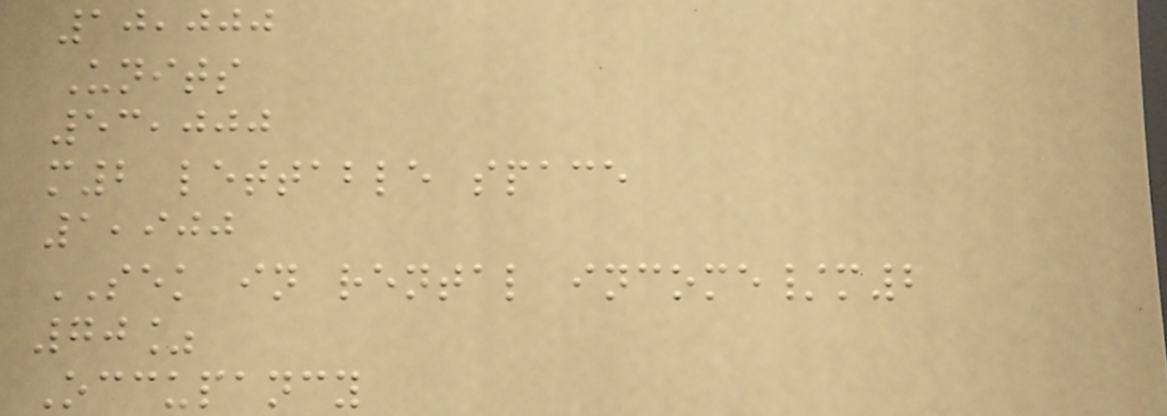10,000
Units
53,000
m2 lettable space
1,900
SEK in rental income/m2
70%
Occupancy
